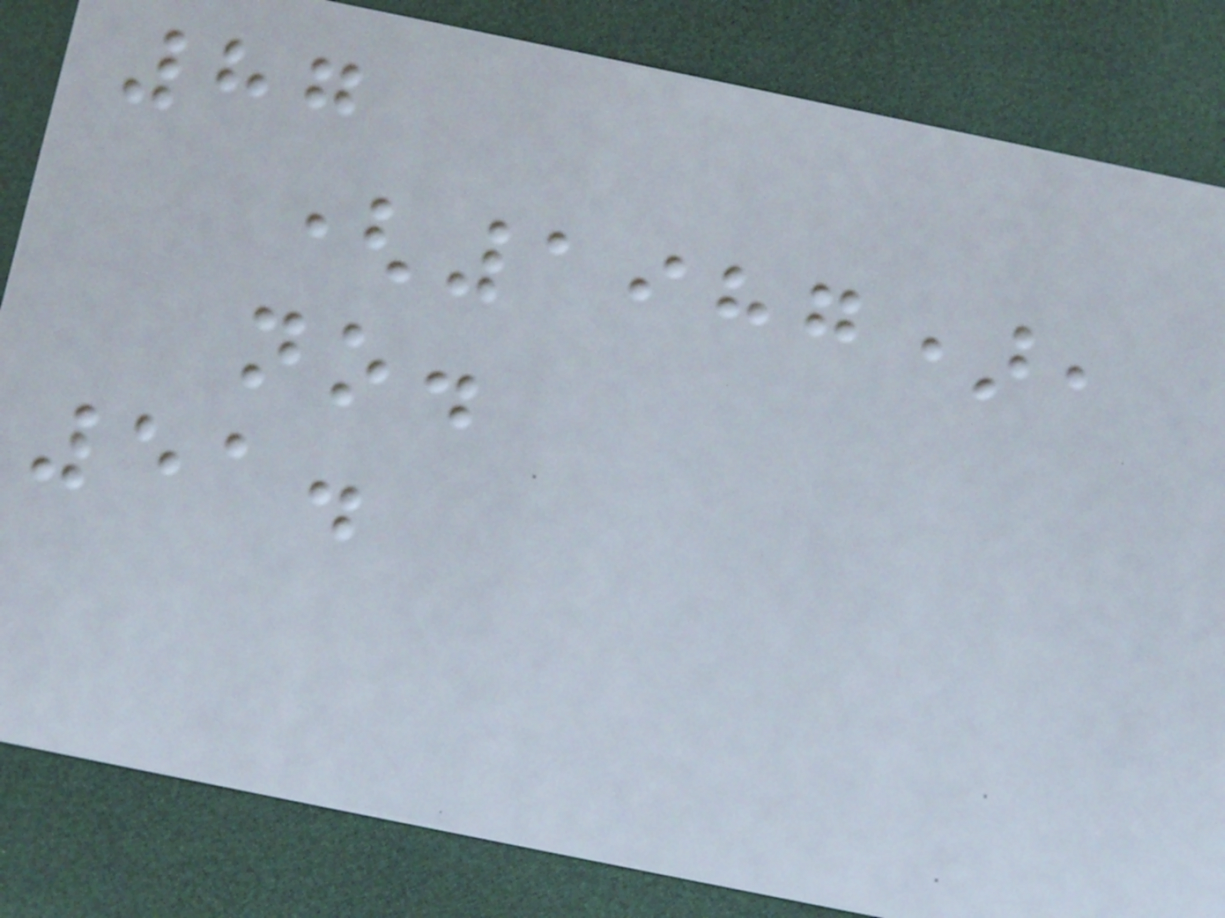87
(1987),
no.
51.
